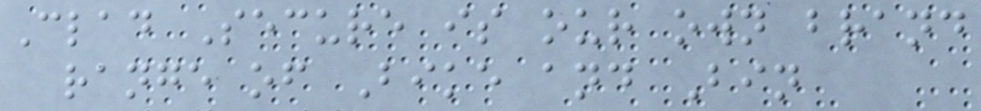Clad Secure is our own brand
range of Bike and Bin
